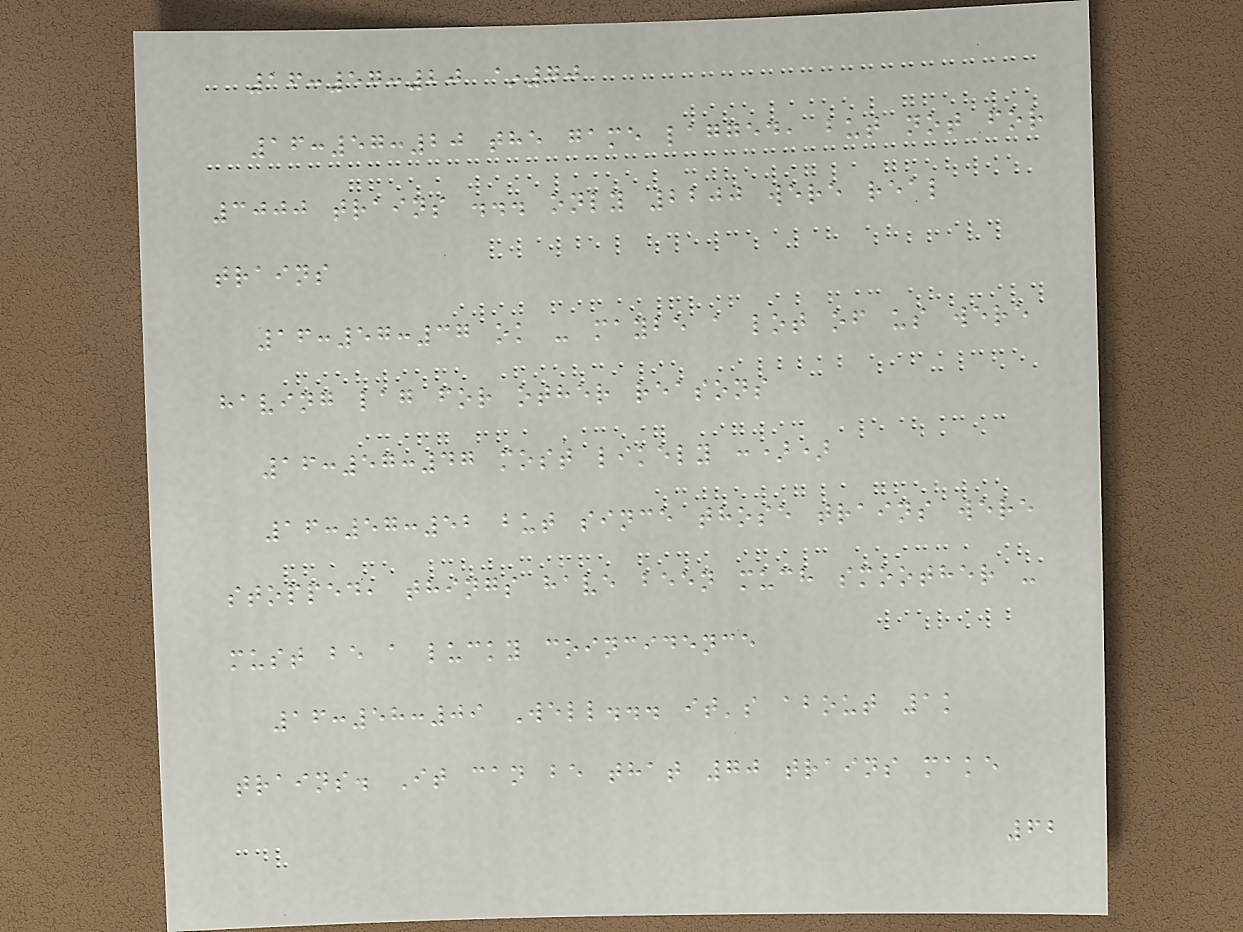16:57:20 ~70
16:57:20 the game lagged, but not for
3000 trains ... only 2200 were real
trains
16:57:37 ok - maybe a lot of us were
having lag for other reasons
16:57:47 most likely :))
16:57:52 but since those trains were
stopped, things have been much smoother -
must be a lucky coincidence
16:58:09 Well... it's about 1k
trains. It can be that 70 trains make
62
